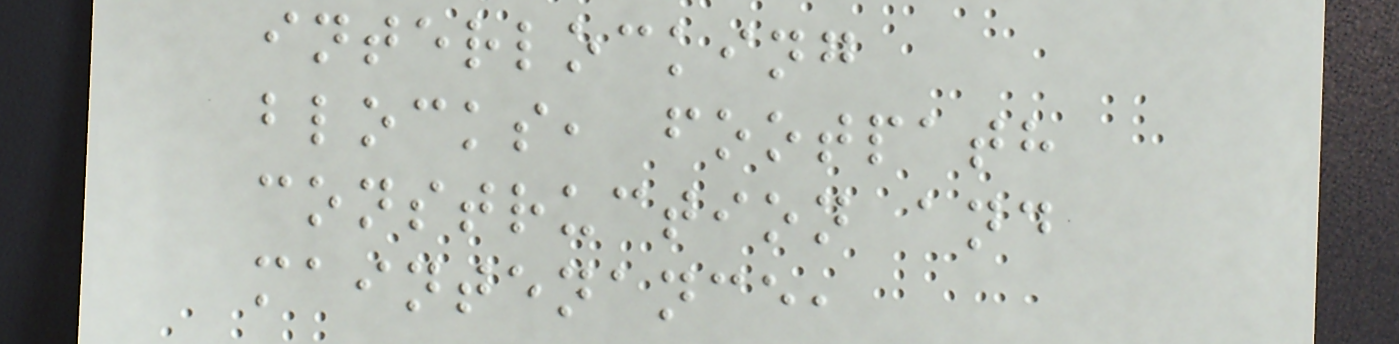interlocking
blocks, footpath
construction and
maintenance,
